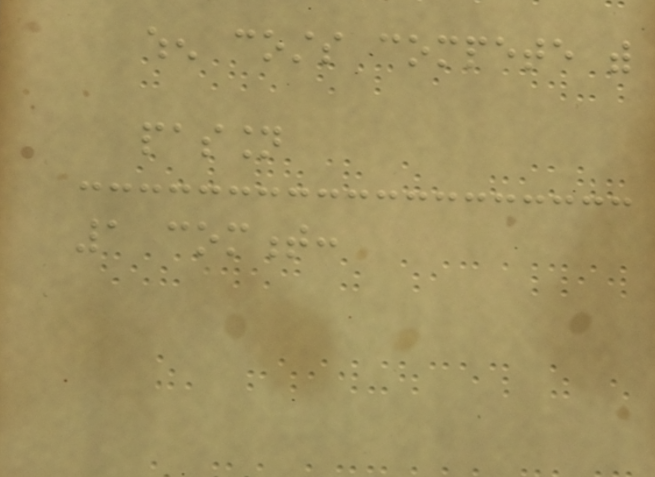when costs compete with
passion
1 comment:
